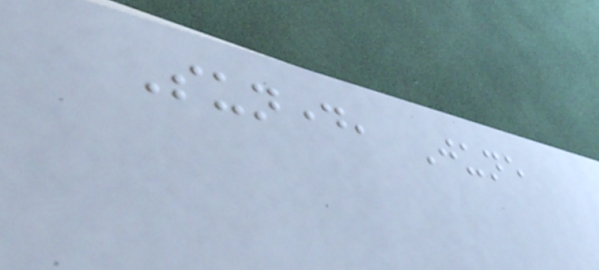Sunday, June
